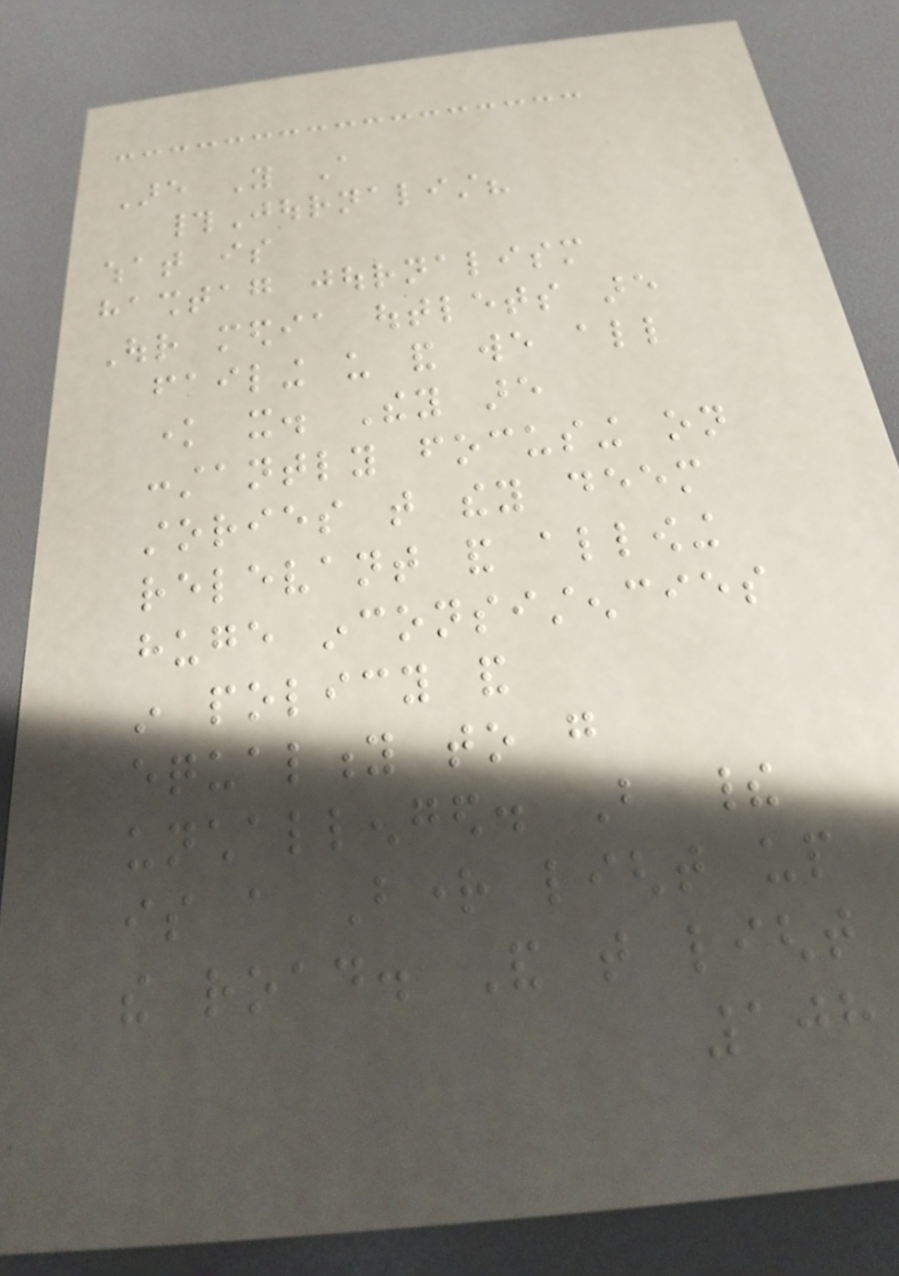Are You A
#Journalist?
what is
hashtag journalism
Our media outlets are
failing us and we all
know it. They are
constantly focusing on
stories that they deem
relevant and allowing
huge inconsistencies
in policy and
equality to go
unchallenged. But their
is a Bright light up
the road. And that light
108
